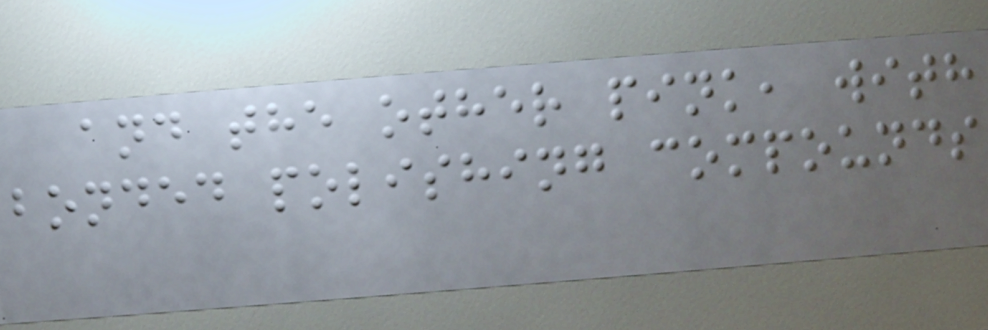and the other pink, with
bonded polishing compounds
